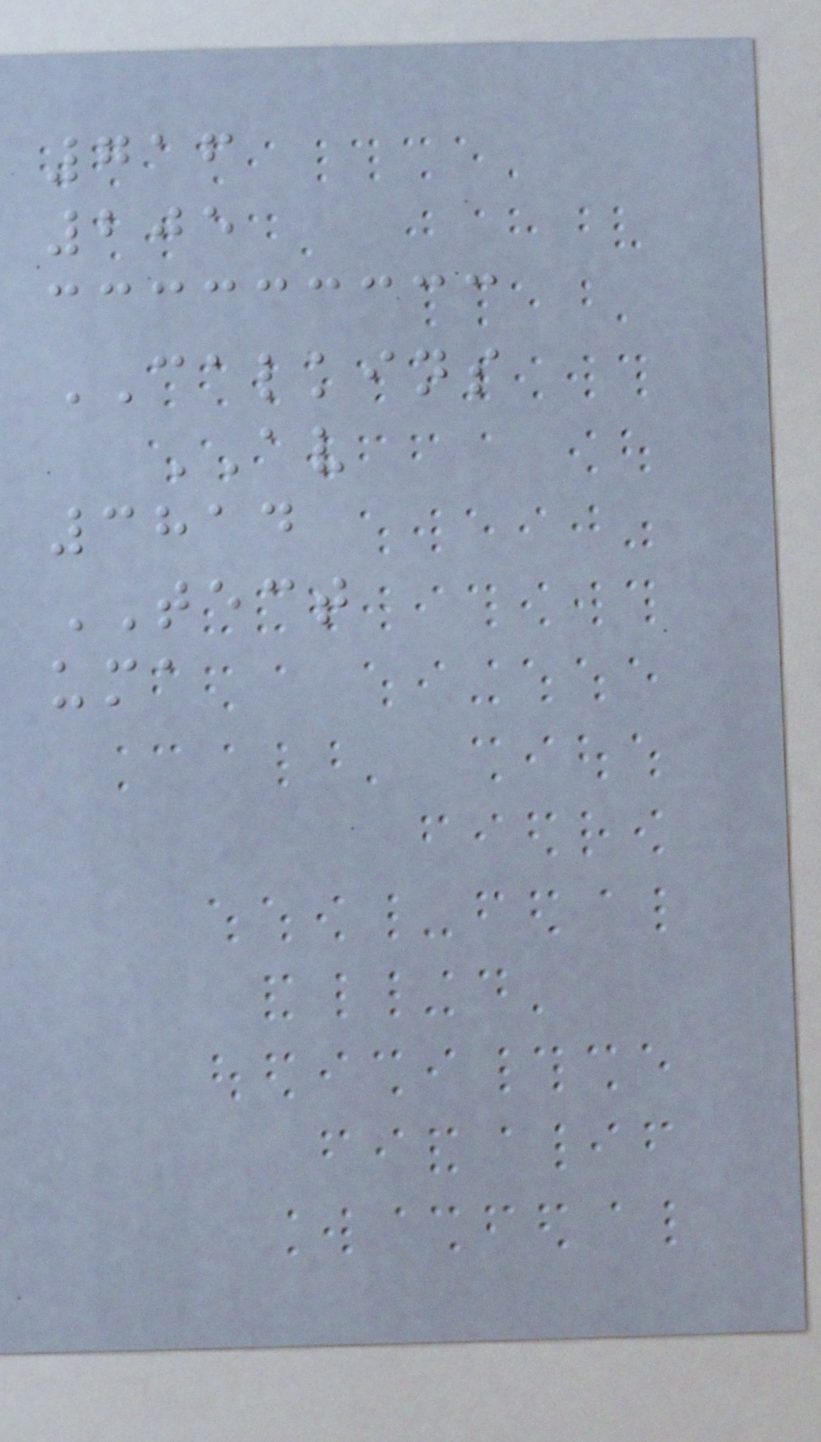716
205
CALKINS
AV
3814
TECT
uma
